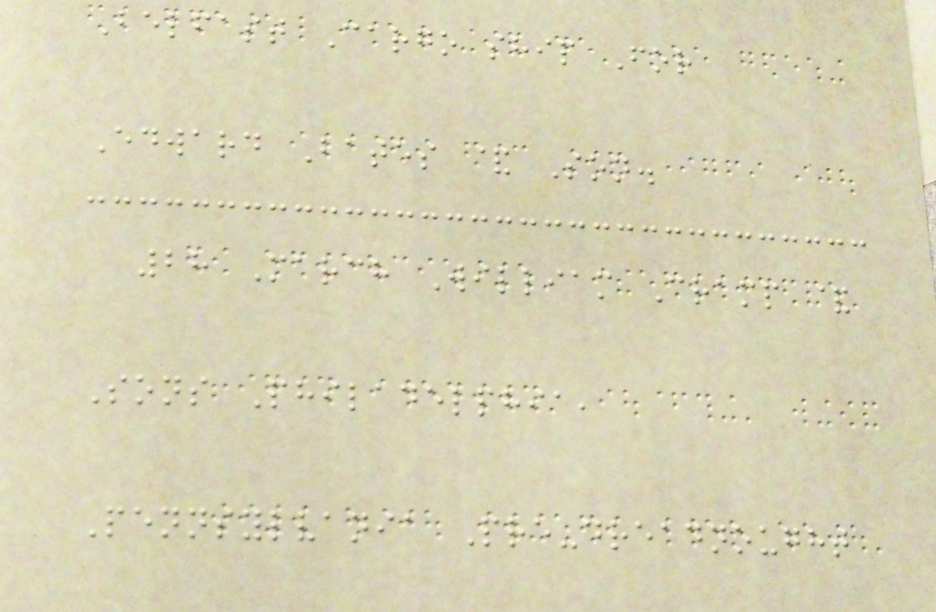Belfast Cargo ship For
Edward Bates & Son.
28 March William Cramp &
Sons Philadelphia,
Pennsylvania Pre-dreadnought
